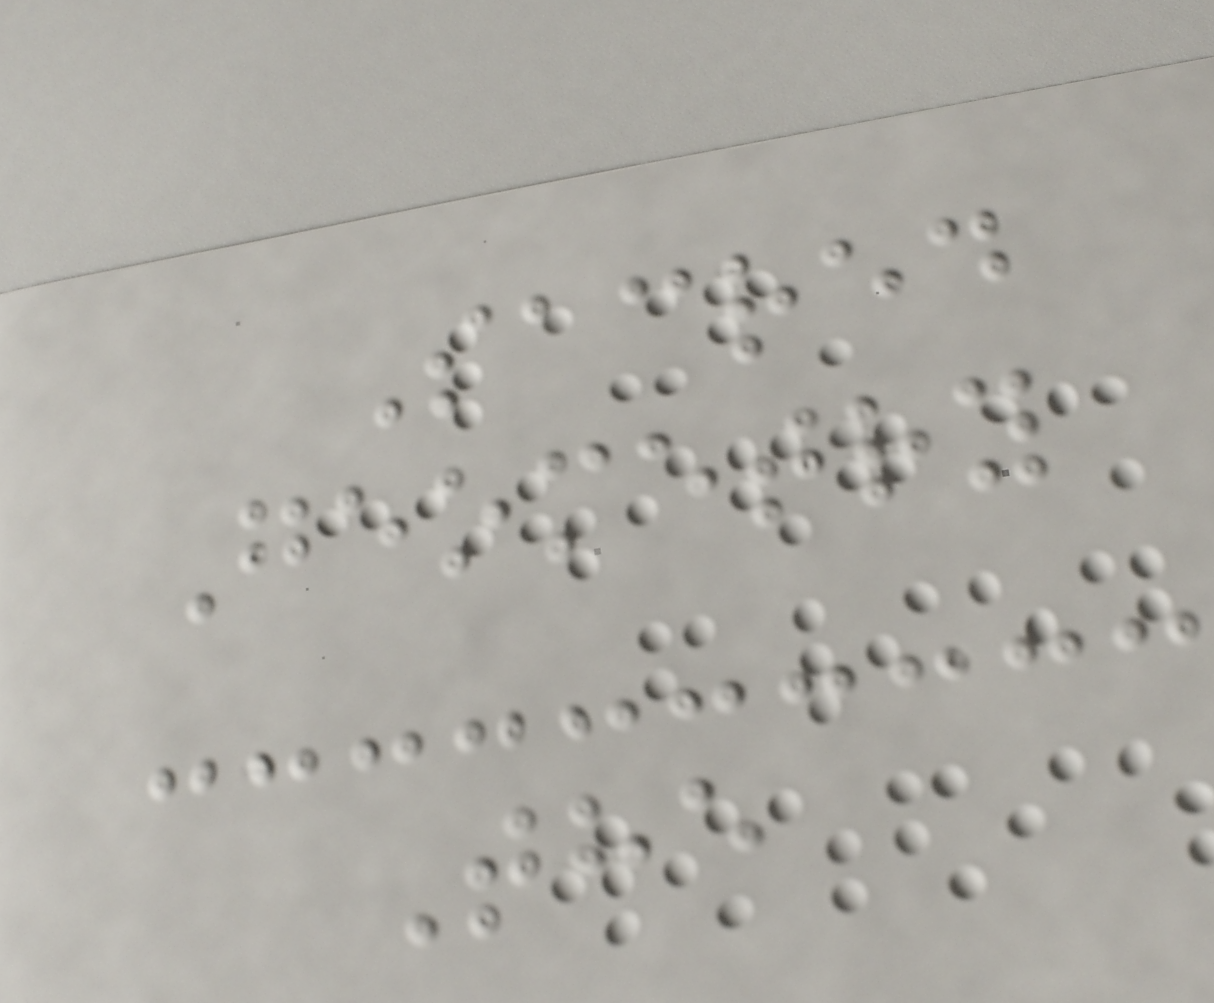Sacred
Geometry
The
